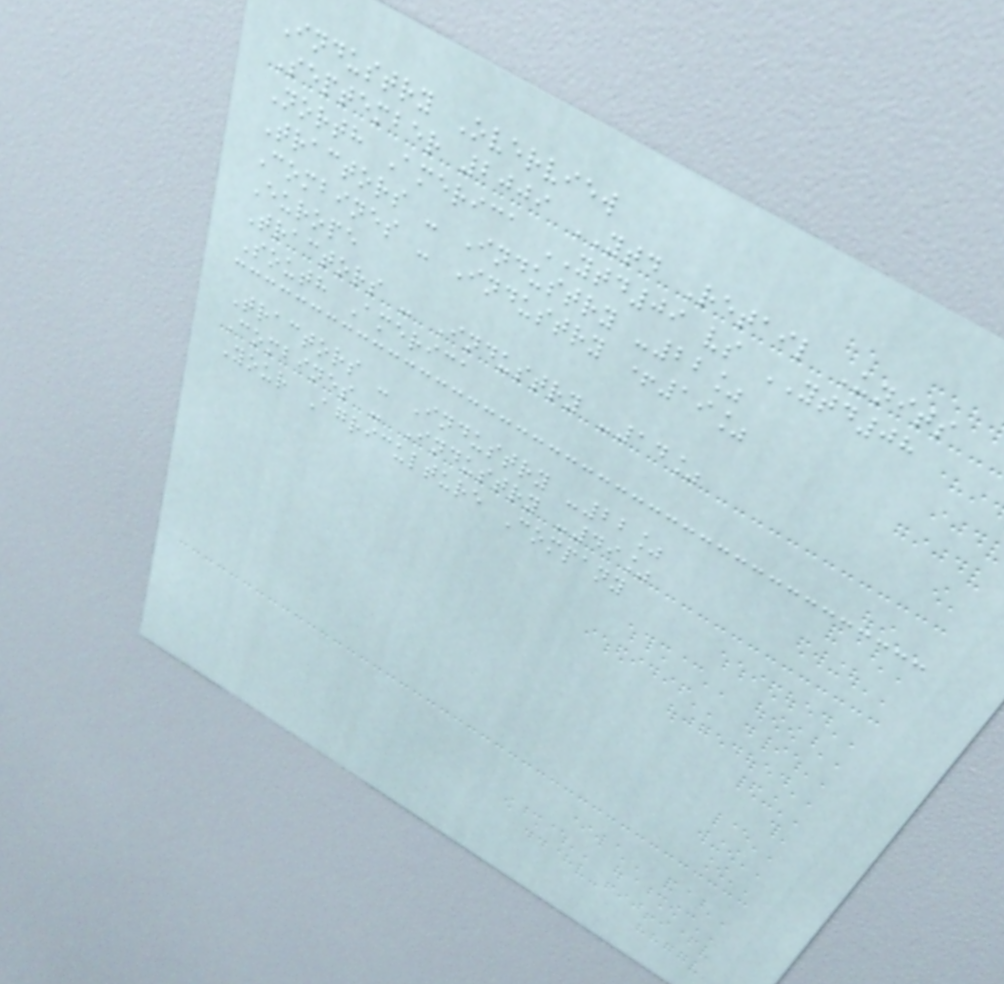Industry Overview
September 2009 YTD Retail Units
North America YTD09 vs YTD08
Tractors - Industry -22%
Combines - Industry +19%
Europe
Tractors - Industry -14%
South America
Tractors - Industry -22%
Combines - Industry -49%
Your Agriculture Company
